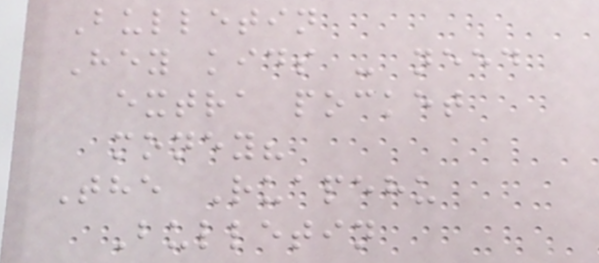Bulletin
Hey kids - need
extra pocket
money?
The Ruapehu
Bulletin
